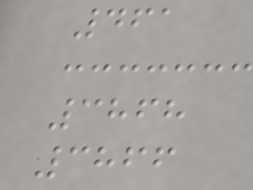461
3868
3866
